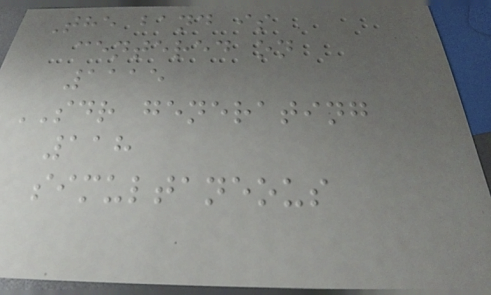The band is
centered on
1115
SDR generating
118
simultaneous
